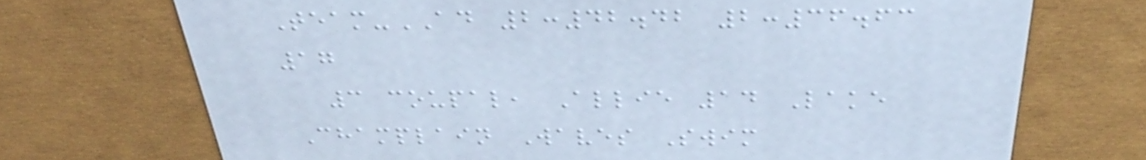Team-AD 2:42.42 2:36.63
17
3 coupal, Allie 14 Lake
Champlain Waves Swim
